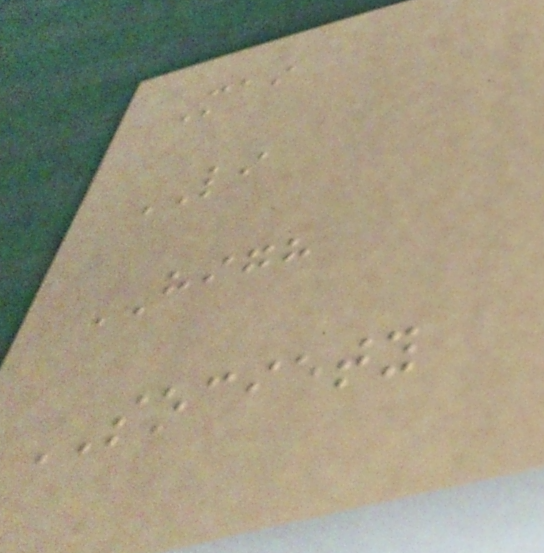Mai
LI
HIGH
SOCIETY
